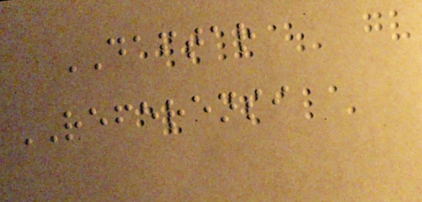DAFTAR
REFERENSI
